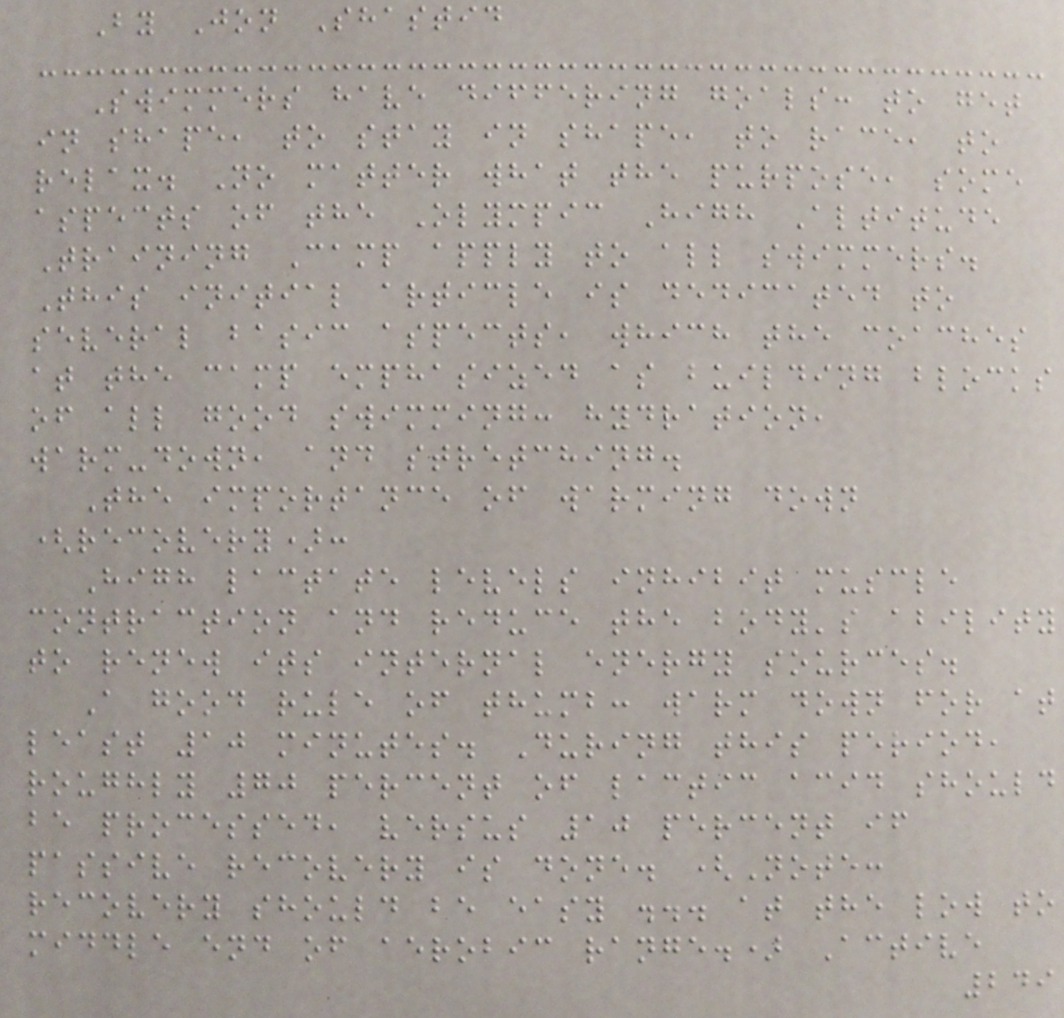By Jon Shastid
Swimmers have differing goals: to get
in shape, to stay in shape, to race, to
relax. No matter what the purpose, some
aspects of the Olympic High Altitude
Training Camp apply to all swimmers.
This initial article is dedicated to
several basic aspects, which the coaches
at the camp emphasized as building blocks
of all good swimming: hydration,
warm-down, and stretching.
The importance of warming down
(recovery):
High lactate levels inhibit muscle
contraction and reduce the body's ability
to renew its internal energy sources.
A good rule of thumb: warm down for at
least 10 minutes. During this period,
roughly 70 percent of lactic acid should
be processed, versus 10 percent if
passive recovery is done. (Note:
recovery should be easy ... at the low to
middle end of aerobic range.) Active
249
